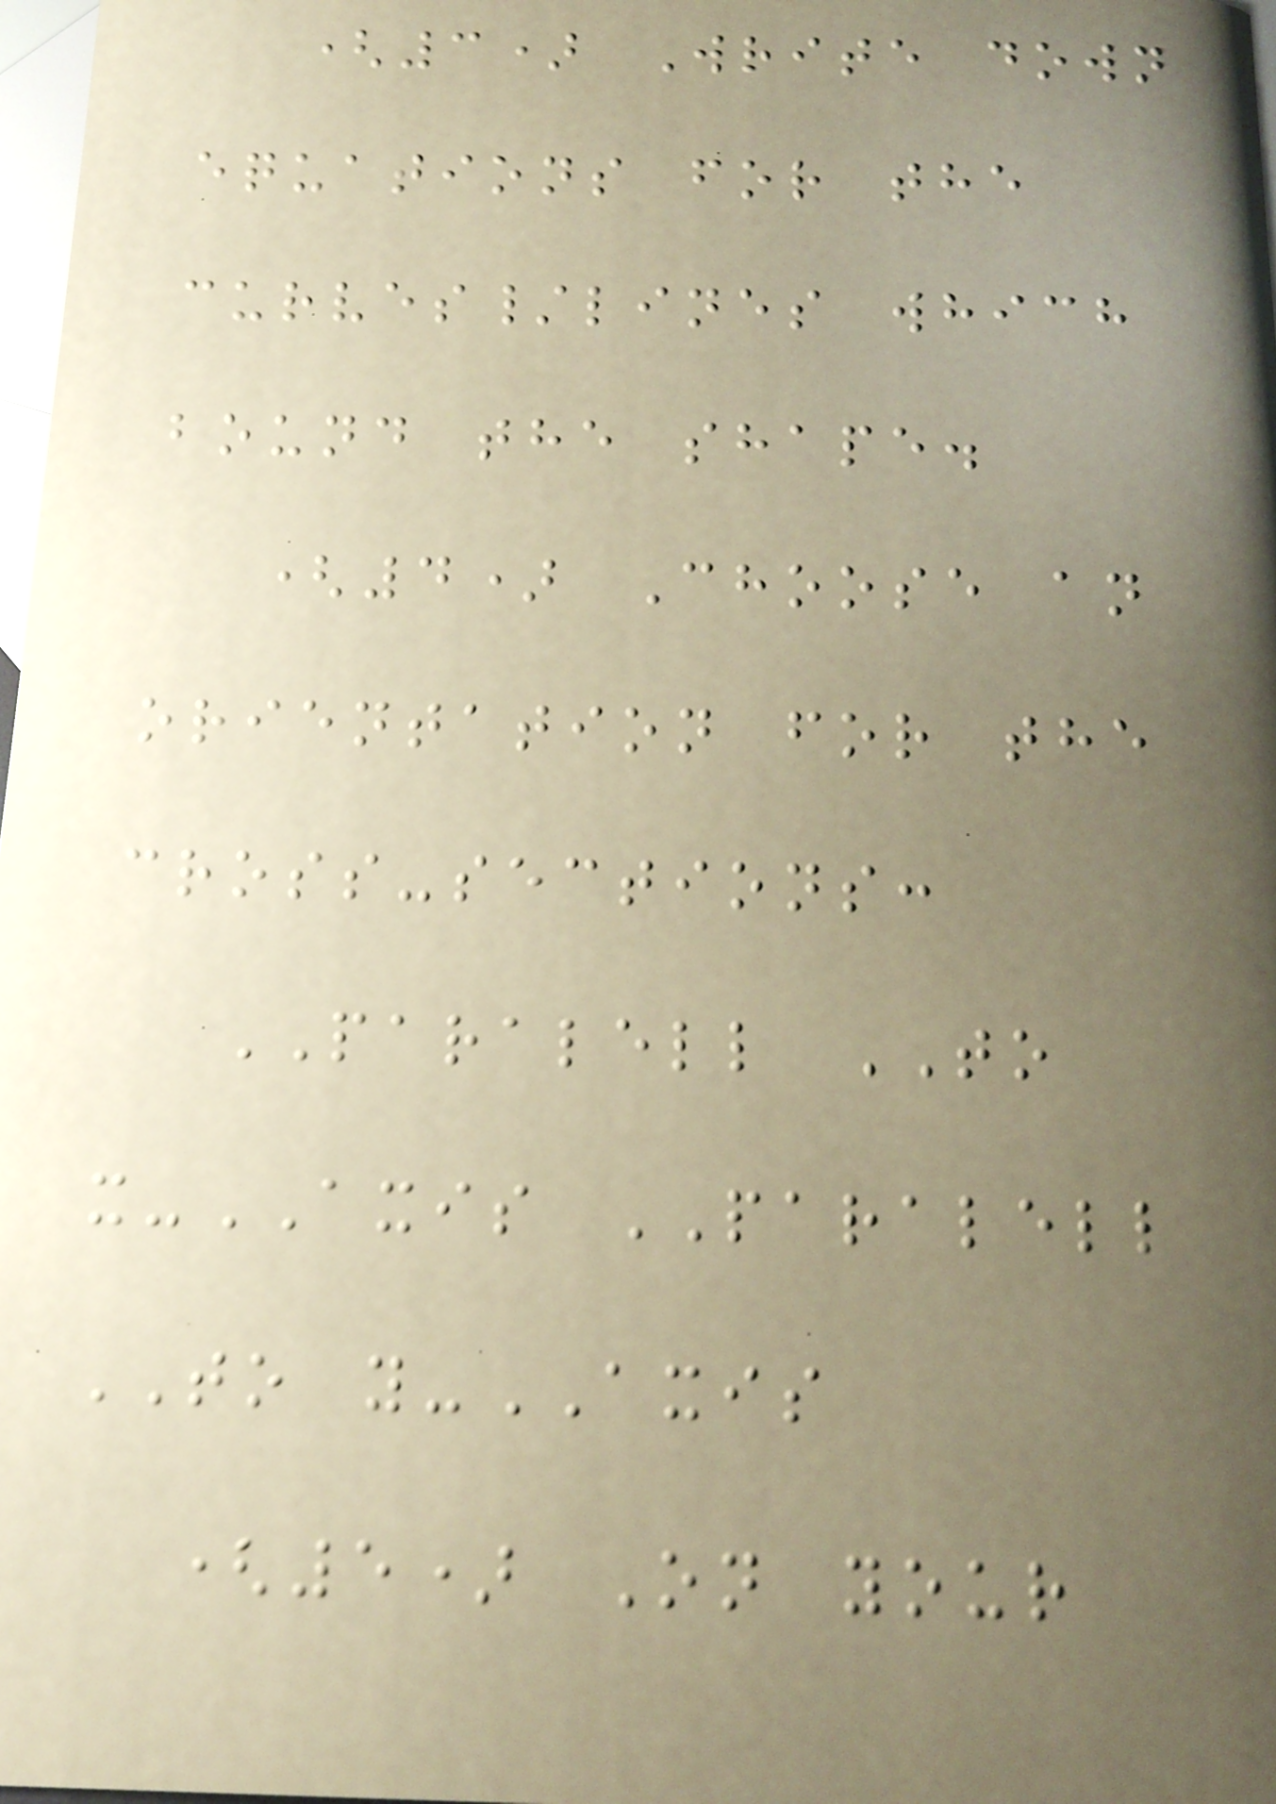(3) Write down
equations for the
curves/lines which
bound the shape.
(4) Choose an
orientation for the
cross-sections:
PARALELL TO
x-AXIS PARALELL
TO y-AXIS
(5) On your
